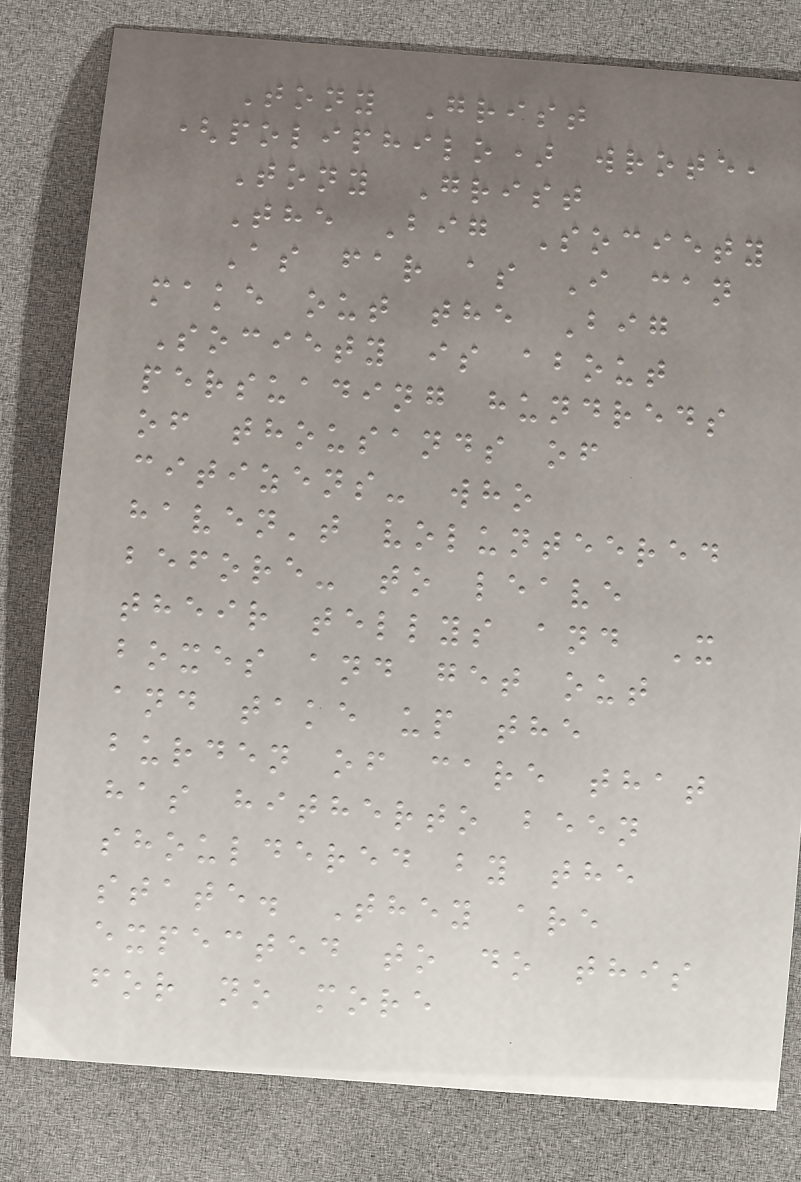Tony Grist
(poliphilo) wrote,
Tony Grist
The Big Society
As far as I can
make out the Big
Society is about
persuading hundreds
of thousands of
citizens- who
haven't volunteered
before- to leave
their tellys and X
boxes and get out
and take up the
burden of care that
has hitherto been
shouldered by the
state. They are
expected to do this
for no more
